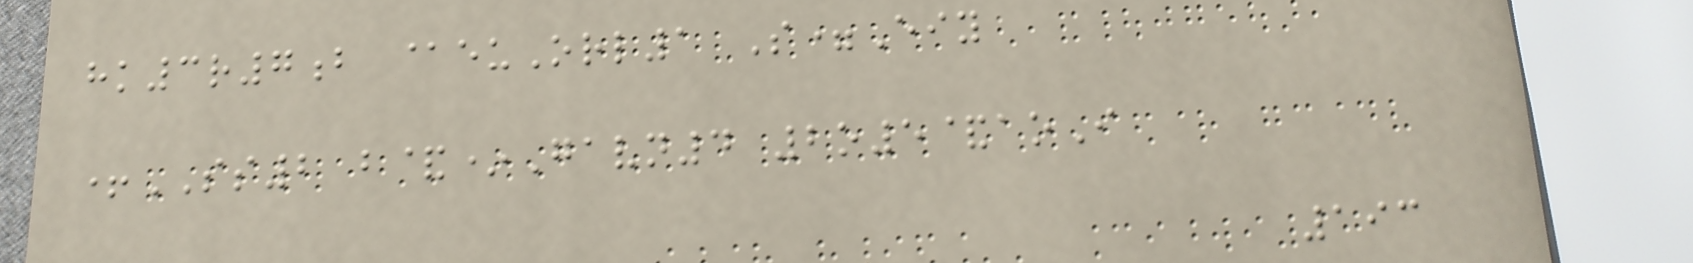hk3r7b @euOrl1 S=Eiy
+SS2 b&*Gavn4 2o5&aoI
193
